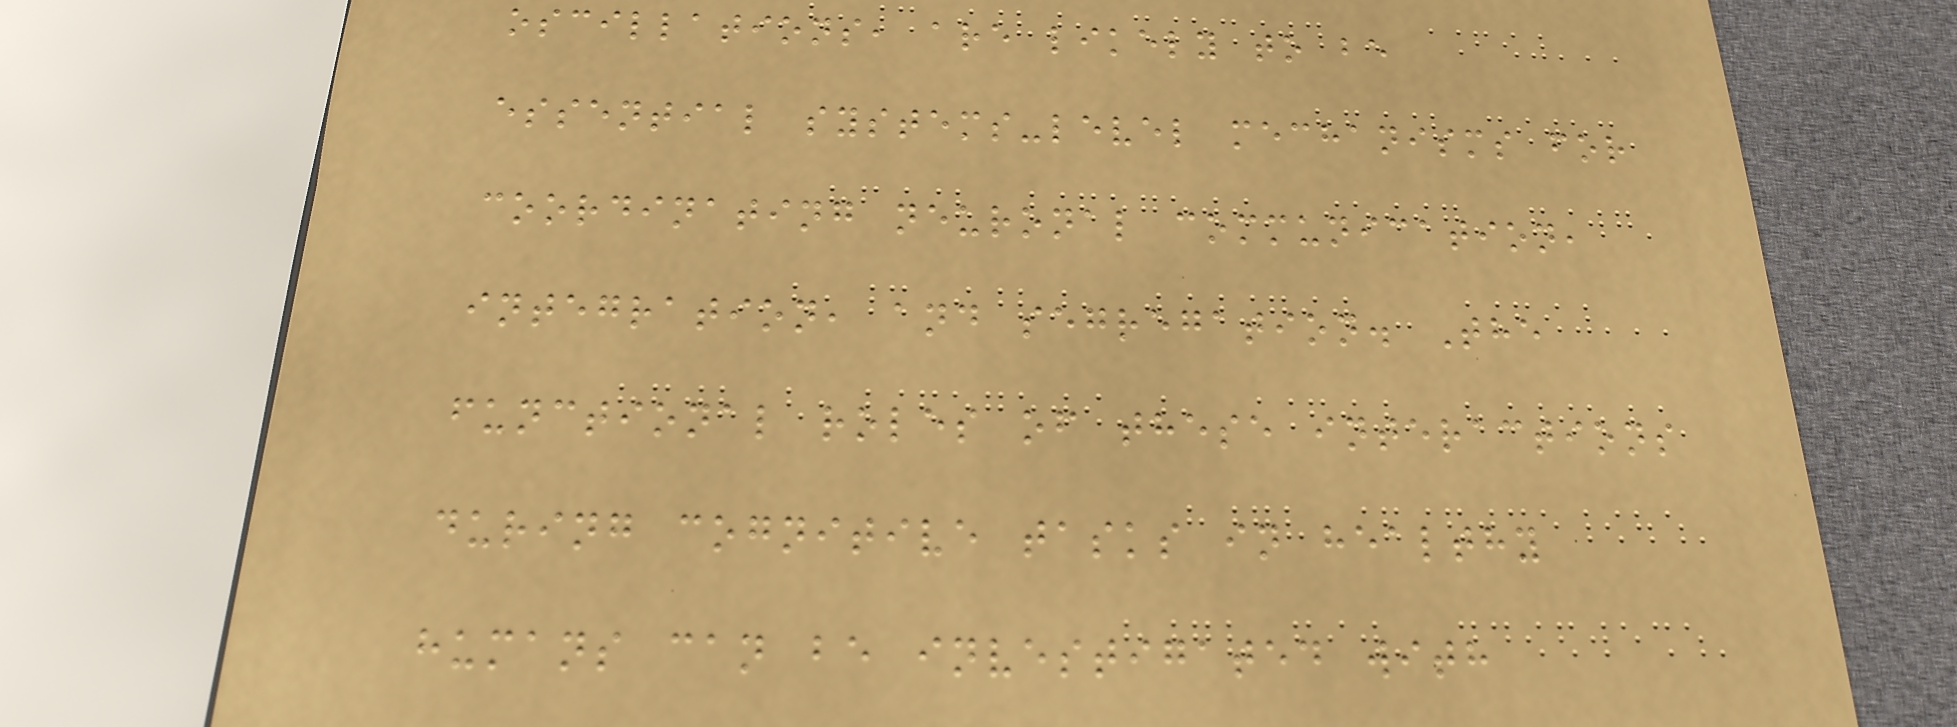oscillations, are likely to be
essential systems-level mechanisms for
coordinating neuronal communication,
integration, and segregation. The
functional roles of these interactions
during cognitive tasks in healthy
humans can be investigated with
